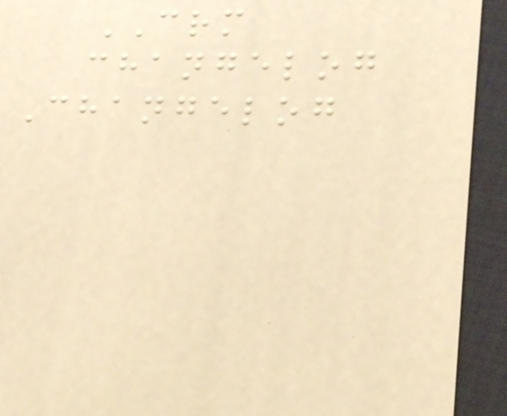CRM
changelog
Changelog
